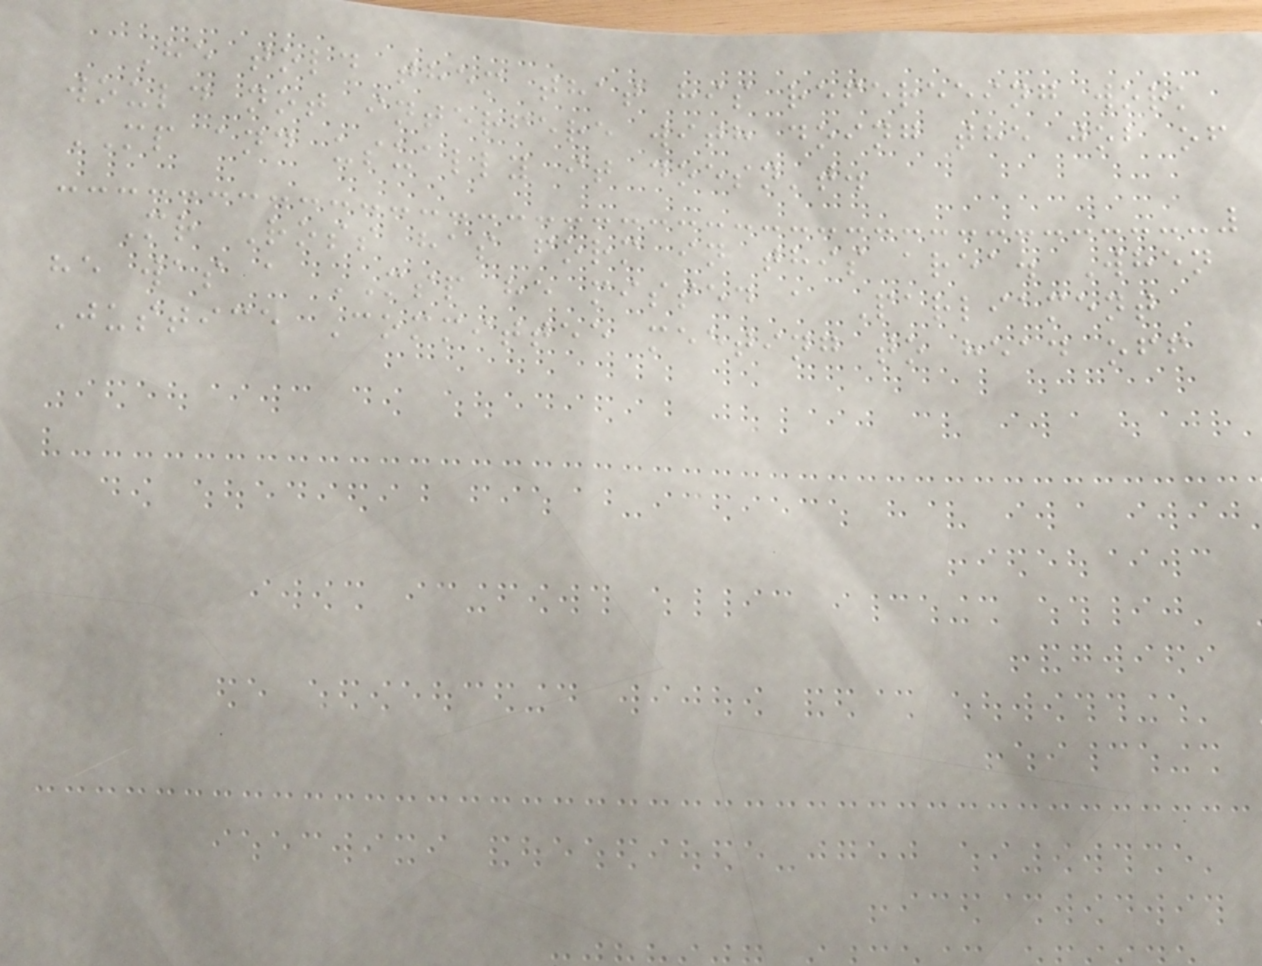He told them that his refereeing work
would not interfere with doing the job of
MP and usually it doesn't.
Mr Ross has form in this area. When
he was a MSP he missed a Parliament
Justice Committee meeting to head off
